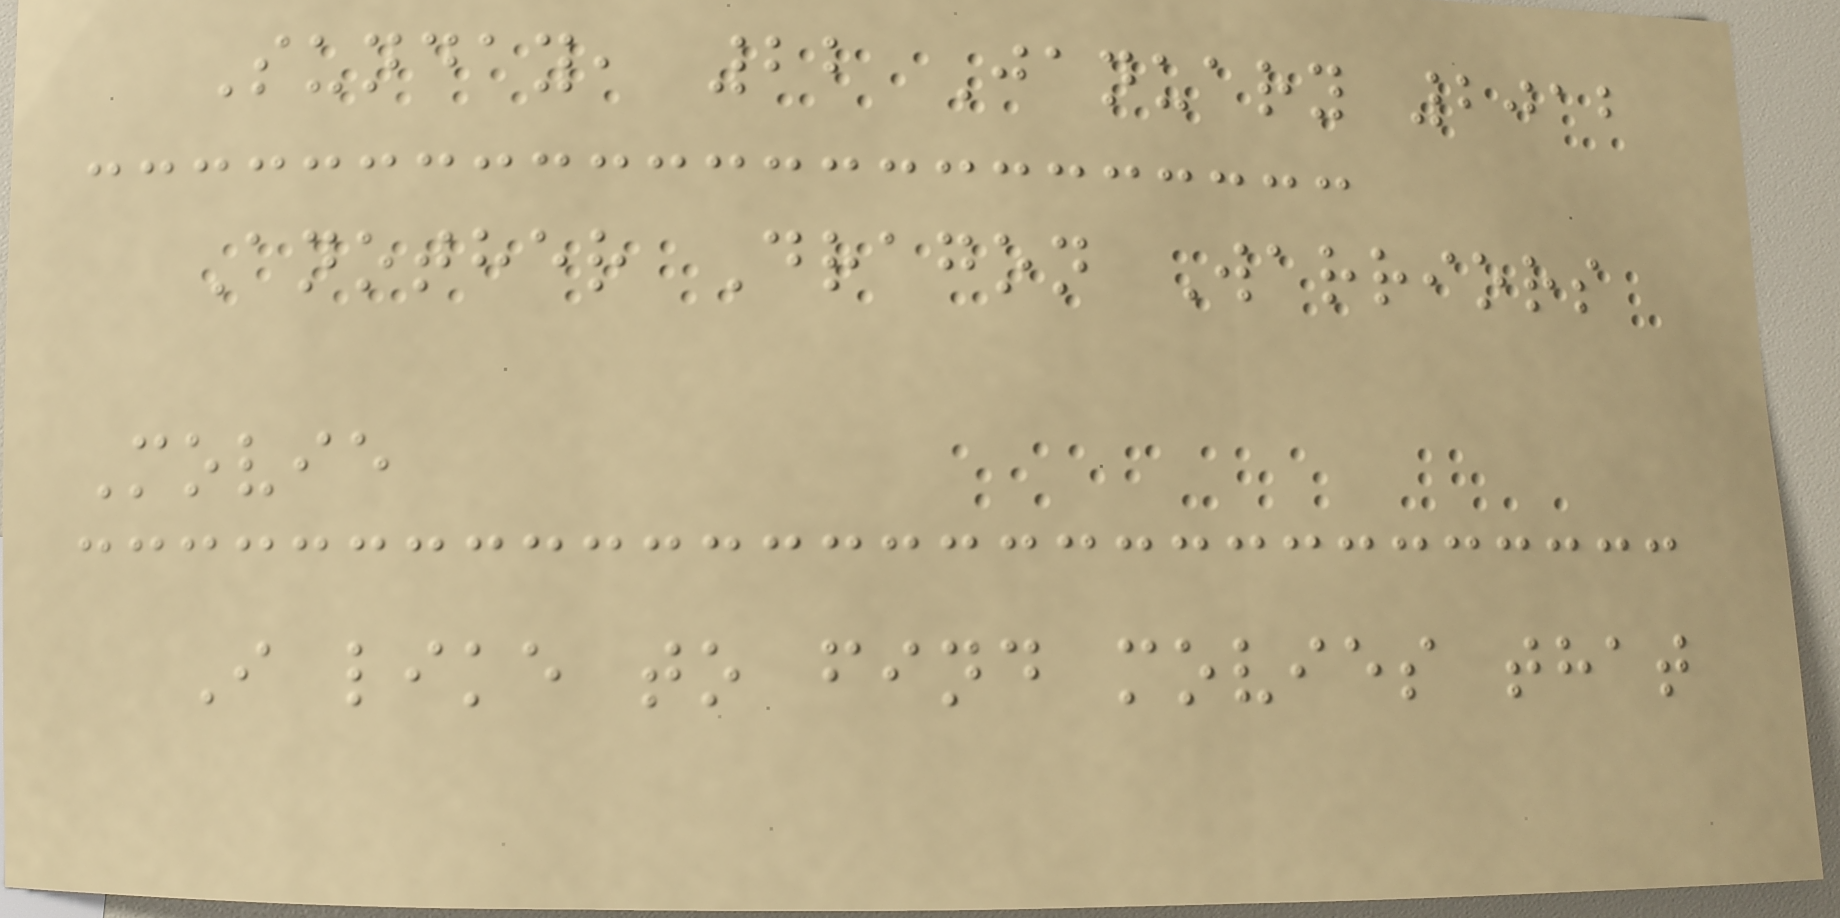Sunday, 22 January 2012
Another Dragon Warriors
Movie
I like to find movies that
